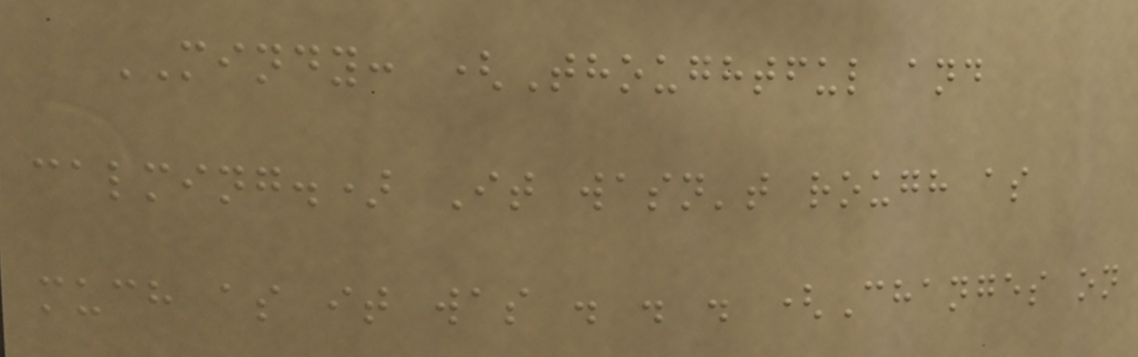MINDY: (Thoughtful and
calming.) It wasn't rough as
much as it was . . . (Changes on
